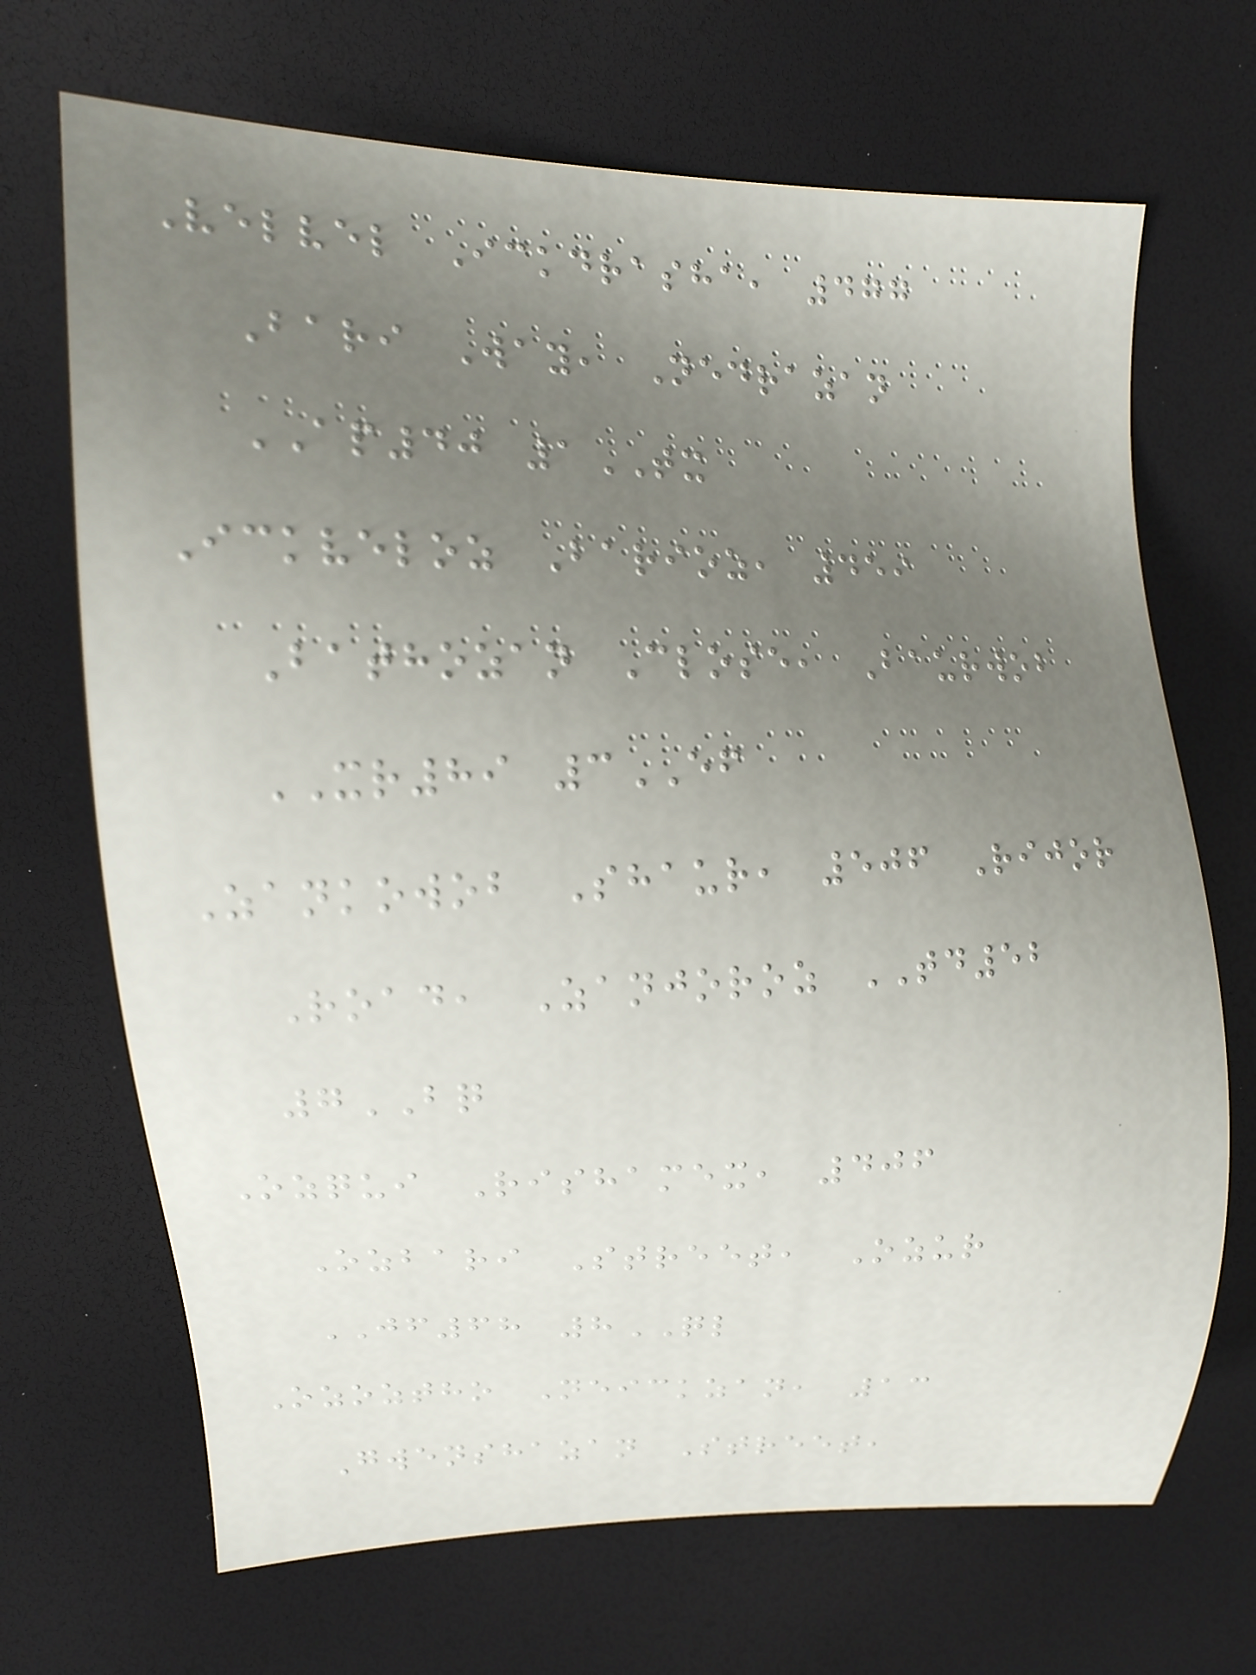Velvel Ickdrasha, 477
Bari Way, Nedrazan
AP40 1TX
Ickveloz Barioz, 459
Bathozan Close, Baurwob
XR89 3EF
Zankowob Shaur, 506 Rijor
Road, Zanjoroz TD52
7BQ
Ozqui Rishamex, 406
Ozbari Street, Ozur
JF68 8QL
Ozoztho Neickzan, 13
Gwenshazan Street,
